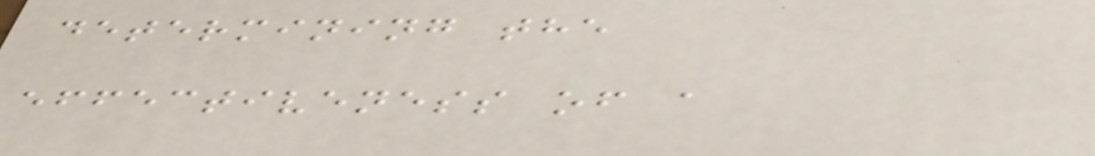determining the
effectiveness of a
